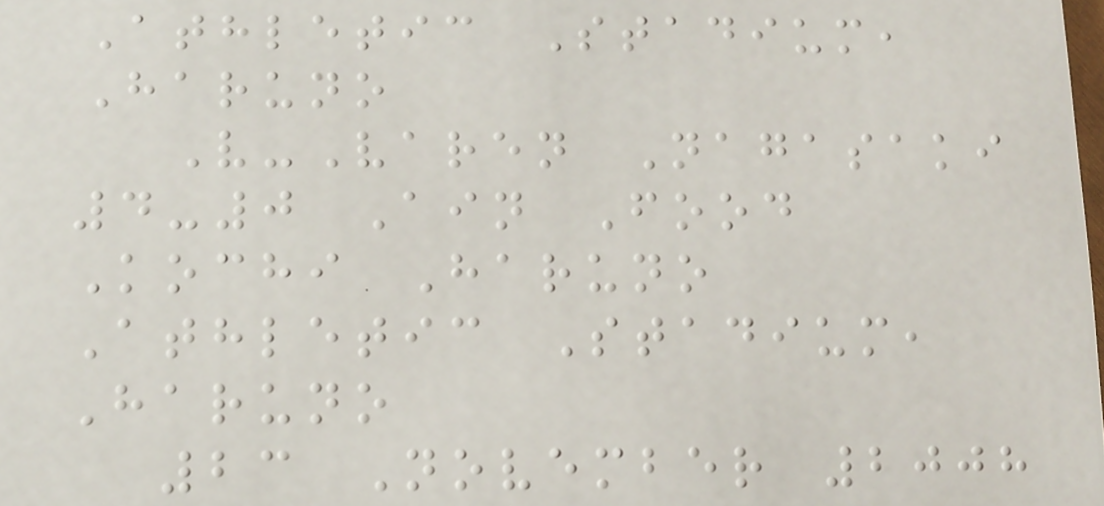Athletic Stadium,
Haruno
V-Varen Nagasaki
4-0 Ain Food
Kochi Haruno
Athletic Stadium,
Haruno
23 November 2008
